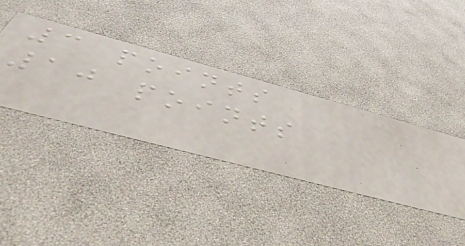3 points
10 points
